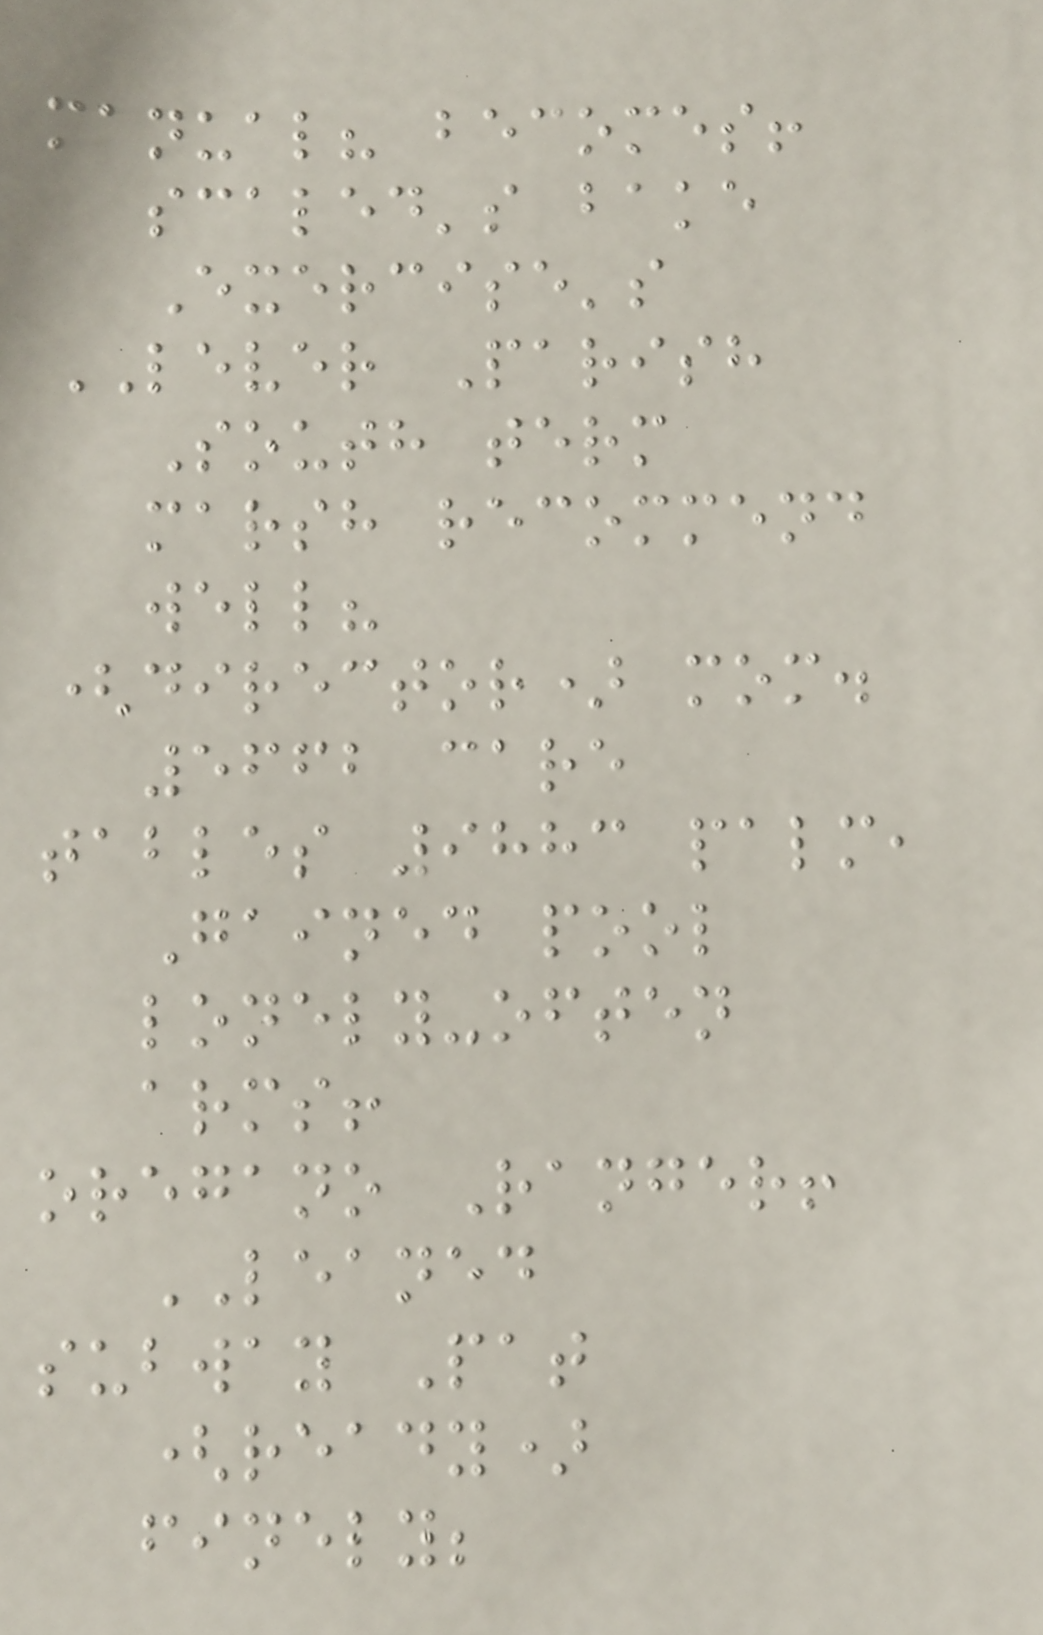manual? becomes!
scaled's bake
Exercise's
LEVER Parish
South term
marsh recommend
well?
(director) mom.
5662 care
tables 9883 palm,
Gained pool
lonely-often
arms!
oregano Ranger!
LEANED
subway Pat
(ready)
finely;
